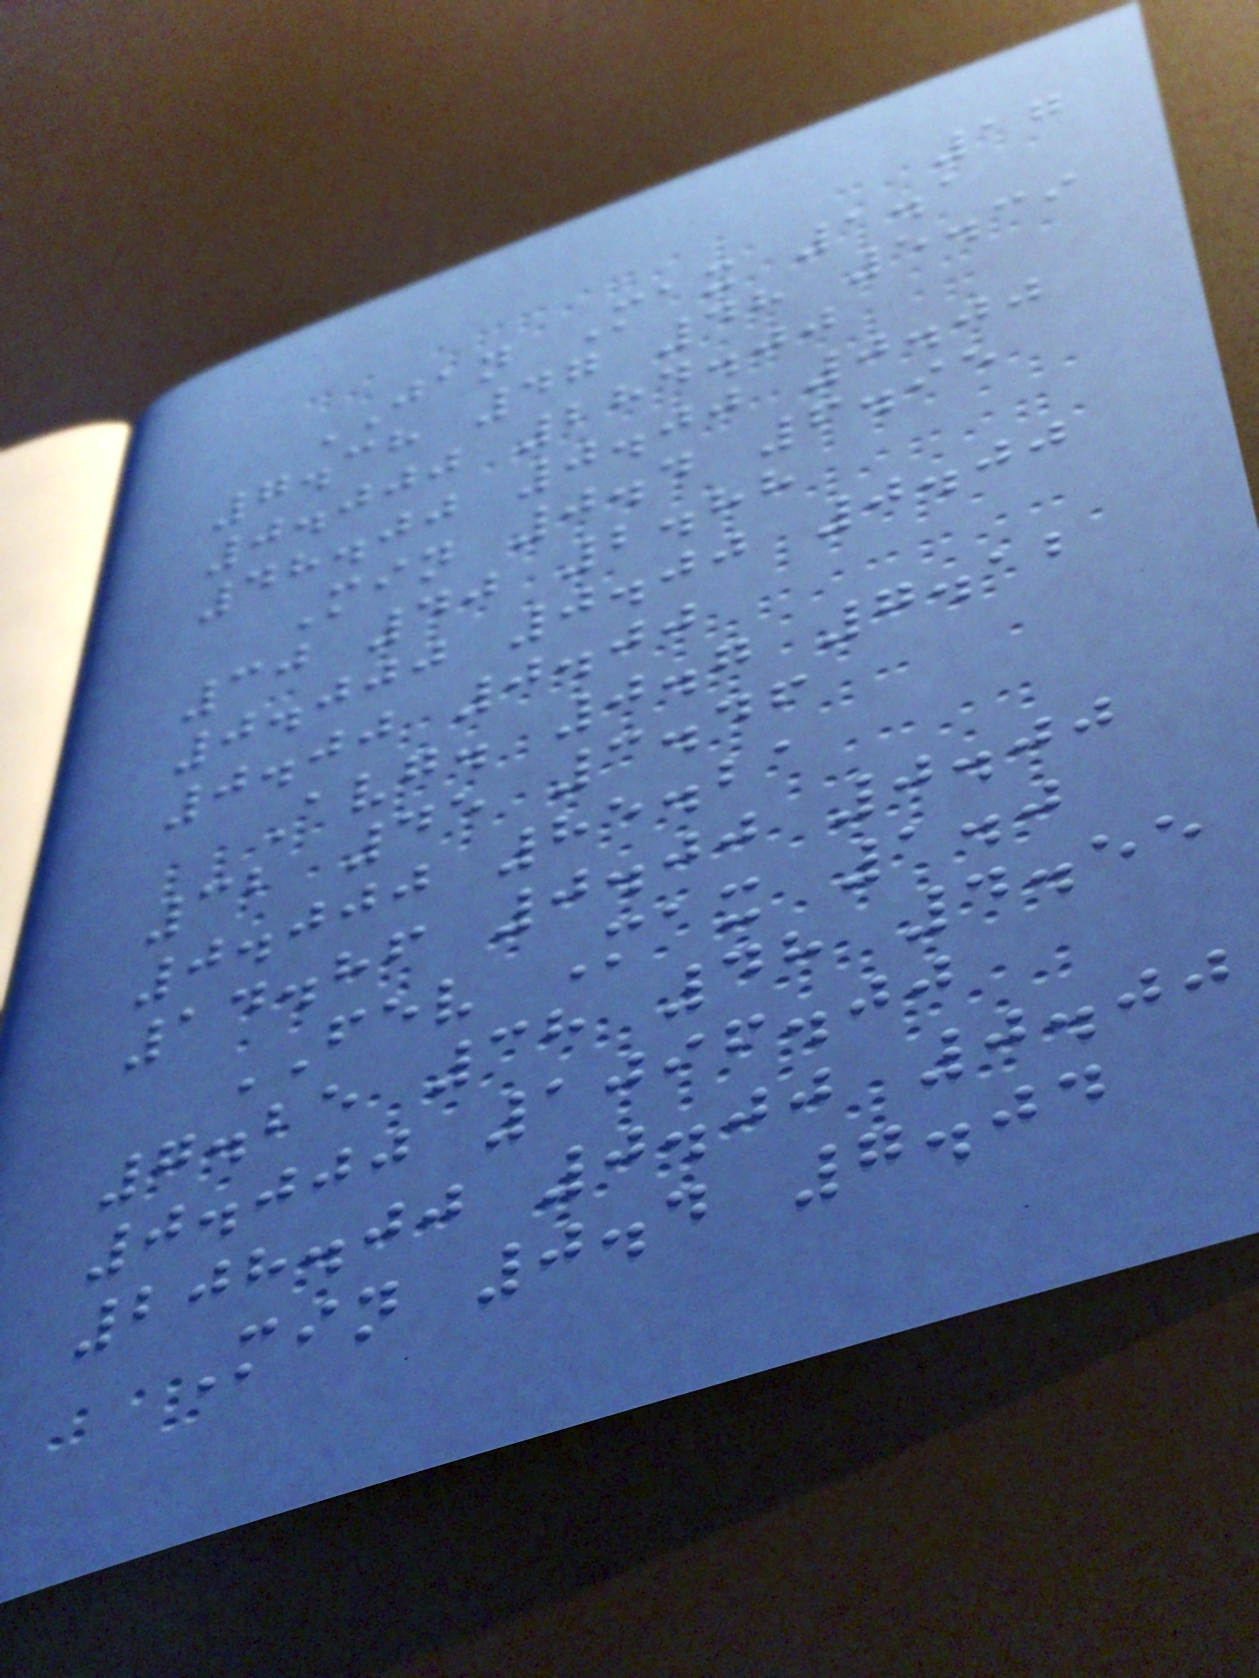17
JAN Max 1.1
7.38 47 48 5.39
0.000 284.00
48.00 0.00 0.00
Min 0.4 6.95
30 40 2.88
0.000 0.00 0.00
0.00 0.00
Avg. 0.7 7.12
32 45 3.46
0.000 85.21
14.86 0.00 0.00
FEV Max 1.0
7.25 38 48 4.55
0.000 1096.00
208.00 0.00 0.00
Min 0.4 7.04
